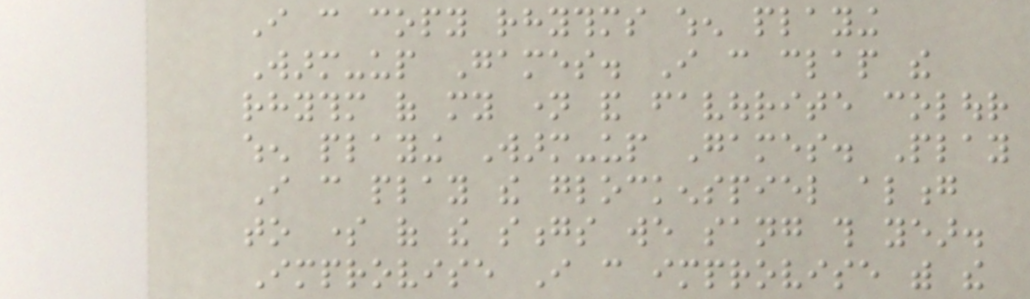I can copy rhythms when playing
Warm-up Games. I can clap the
rhythm of my name and favourite colour
when playing Warm-up Games. Play
I can play the glockenspiel along
to some of the songs we sang this year.
Improvise I can improvise with the
